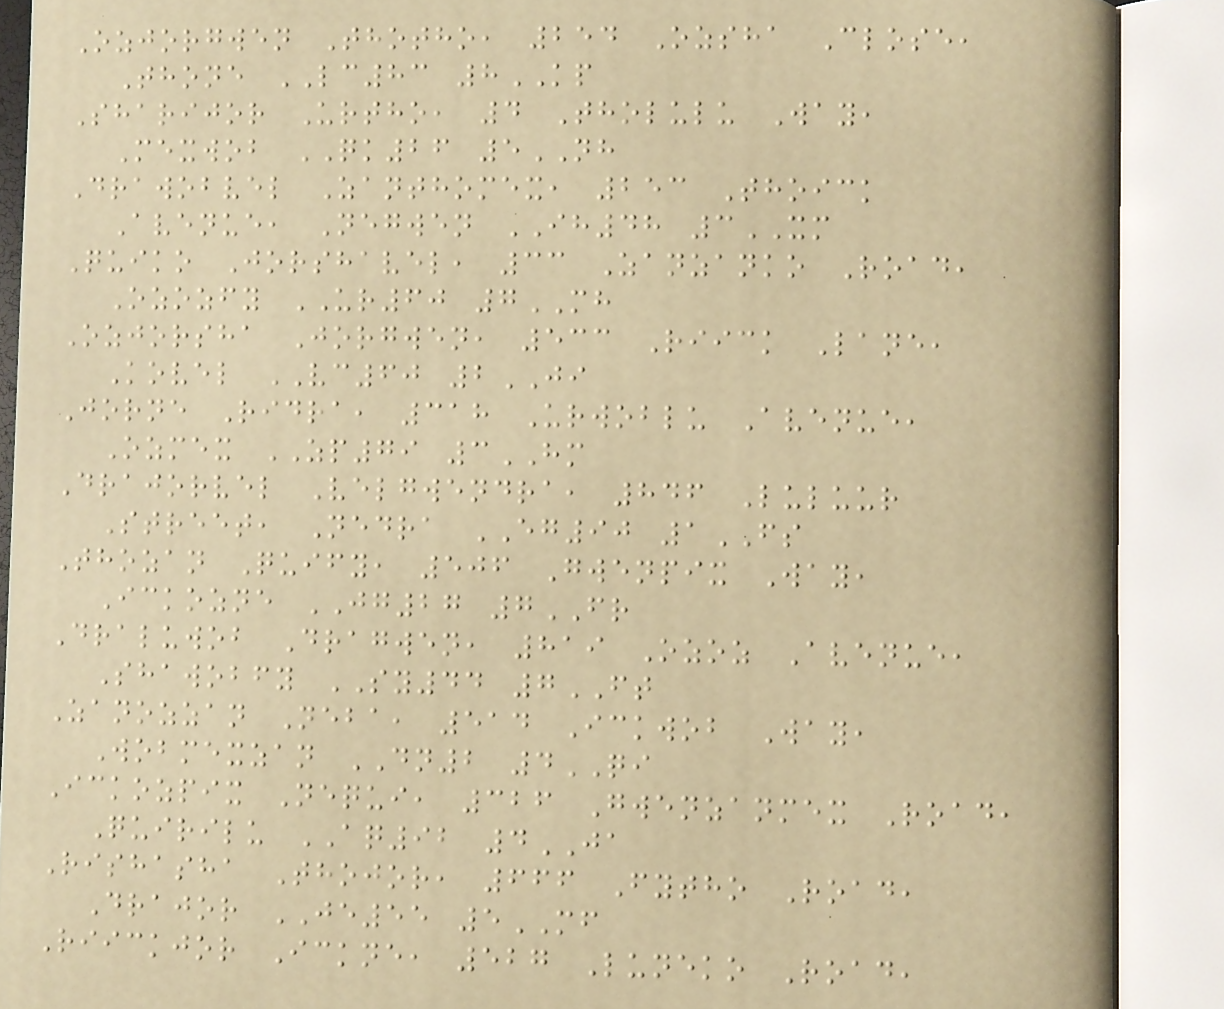Ozjorgwen Thotho, 254 Ozsha Close,
Thone LC83 8KP
Sharijor Urtho, 4 Tholulu Way,
Mexwob QK26 5NH
Drawobvel Zanthomex, 253 Thoick
Avenue, Negwen IH48 3XM
Quiko Jorshavel, 33 Zanzanko Road,
Ozozfy UR60 7MH
Ozjorsha Jorgwen, 533 Riick Lane,
Kovel VC60 2JI
Jorne Ridra, 318 Urwoblu Avenue,
Ozmex ZP79 3HM
Drajorvel Velgwendra, 846 Luluur
Street, Nedra EG90 1FS
Thozan Quify, 506 Gwenpix Way,
Ickozne JG27 7FR
Draluwob Dragwen, 819 Ozoz Avenue,
Shawobfy SY44 7FT
Zanozzan Neba, 514 Ickwob Way,
Wobmexzan DN2 4QI
Ickozpix Nequi, 326 Gwenzanmex Road,
Quirilu AQ92 4JA
Rishasha Thojor, 666 Fytho Road,
Drajor JE55 5MF
Riickjor Ickne, 527 Luneko Road,
